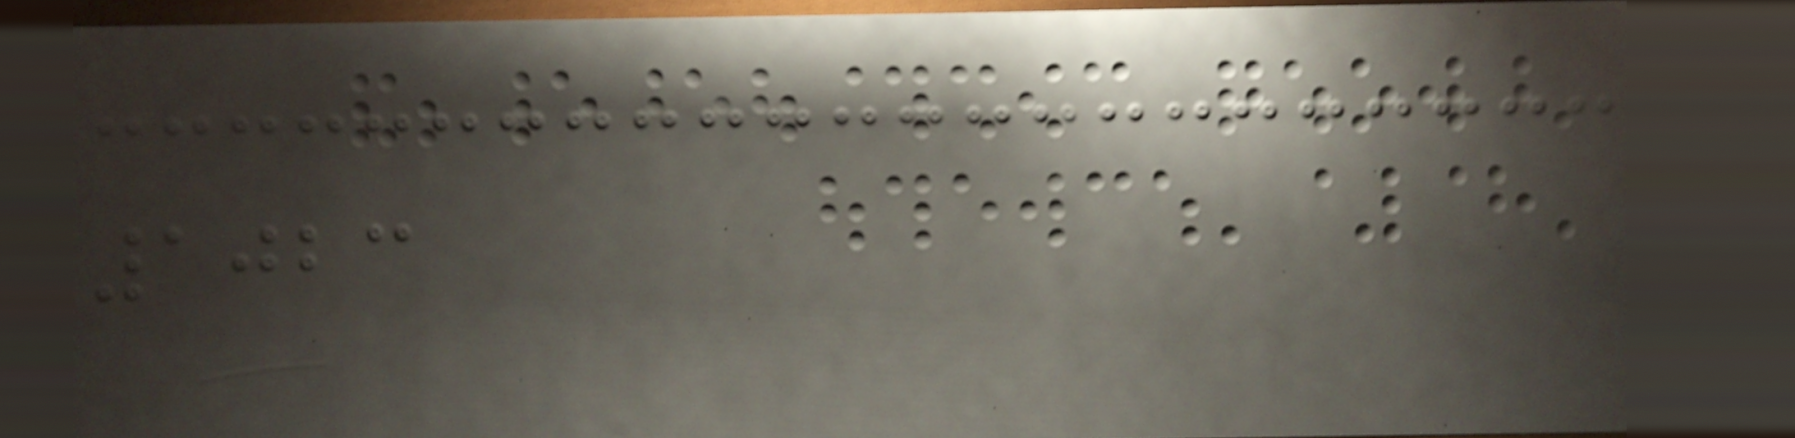1023
